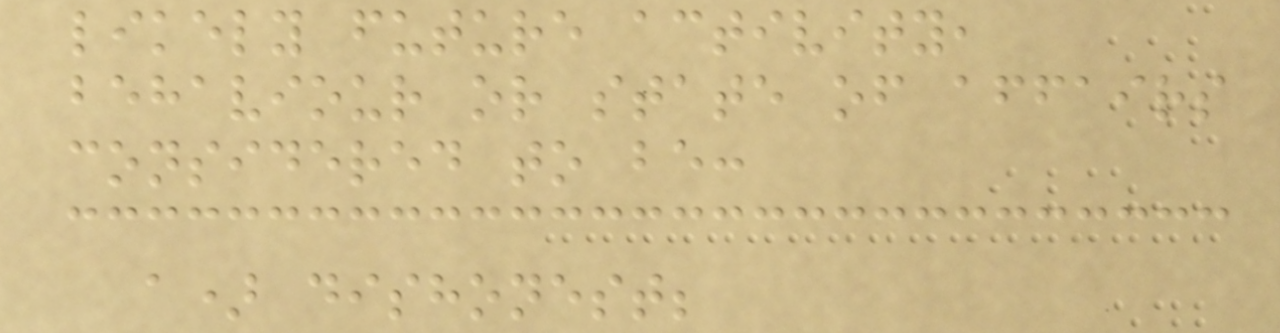likely future activity,
behaviour or state of affairs
considered to be:
a) dishonest;
